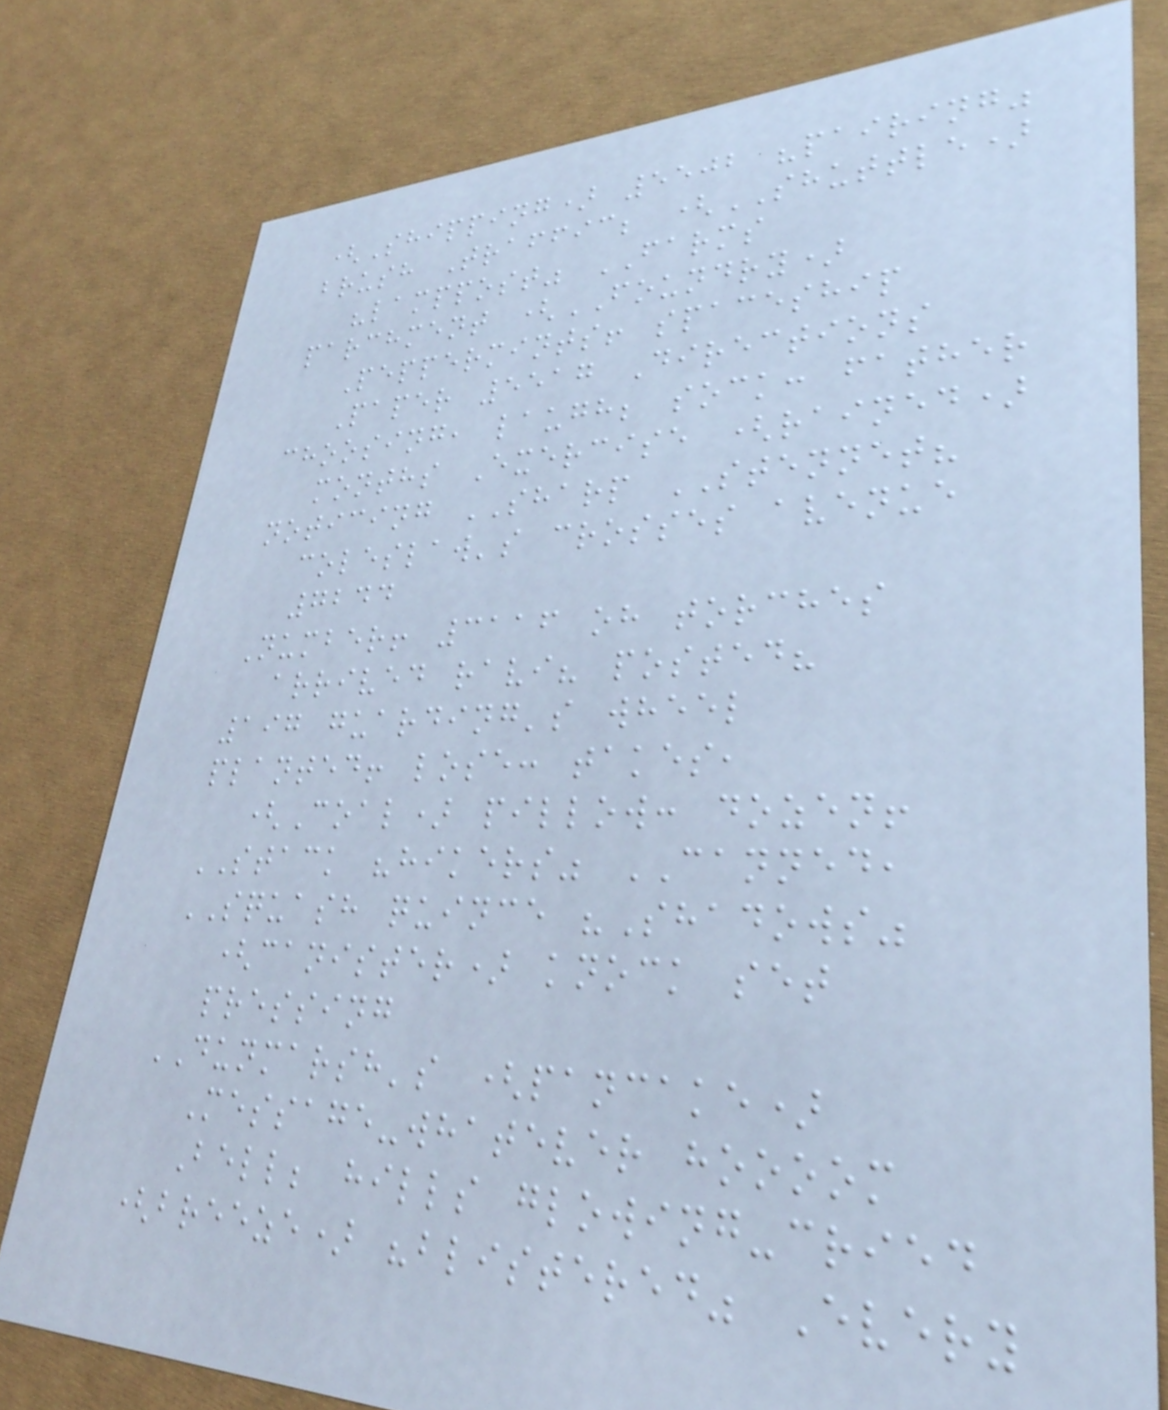(Shipping) 5502 "pairing"
brush Traffic; (SHUTTLE)
"lamppost" FARMS
parchment (FOUNDRY)
Peppermints! spaceship
Paper 5517 Directions
choosing, laugh; sock: father
months Exercise (rained)
noticing SHARP STENNET?
coleslaw's crosses avenue
7244
Number! 3116 oh torches
arrived ravi? posted?
197 guarding's wheel
planted! lose: takes,
(Coal) pillow: dozen!
STACK "hikers" CANNED,
SQUASH quince "Shadows"
(canister) knock set
pressing
DUNMARSH's (pancake)
Message-whatever hoooom
Bell; hills glowing-cried
(breeze) "blistered" Every
